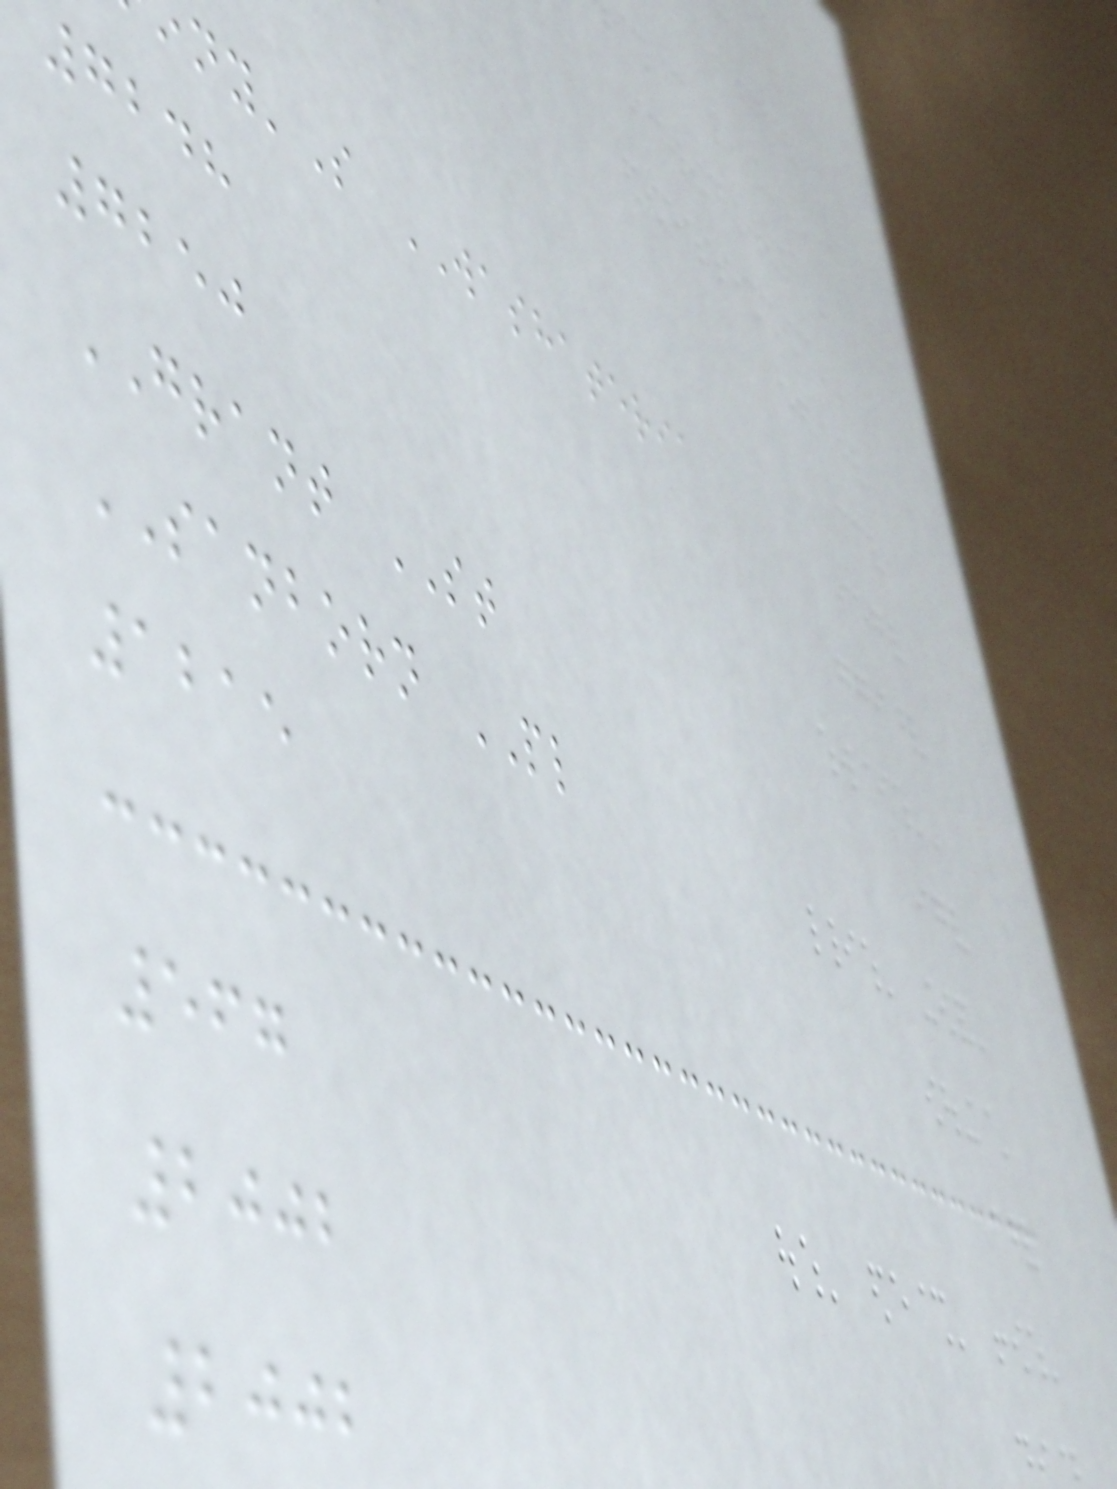'S WASHATERIA
7248
7250
GRANT ST
SANBORN PL
1215
567
2002
2002
